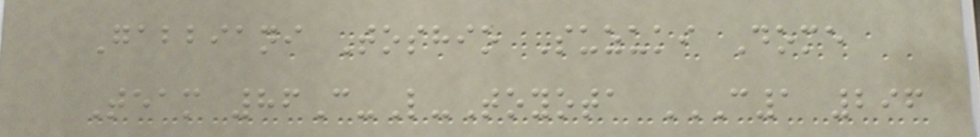Gabbiani Toshio Suzuki Dome
Team 86C-L-Toyota C1 296
